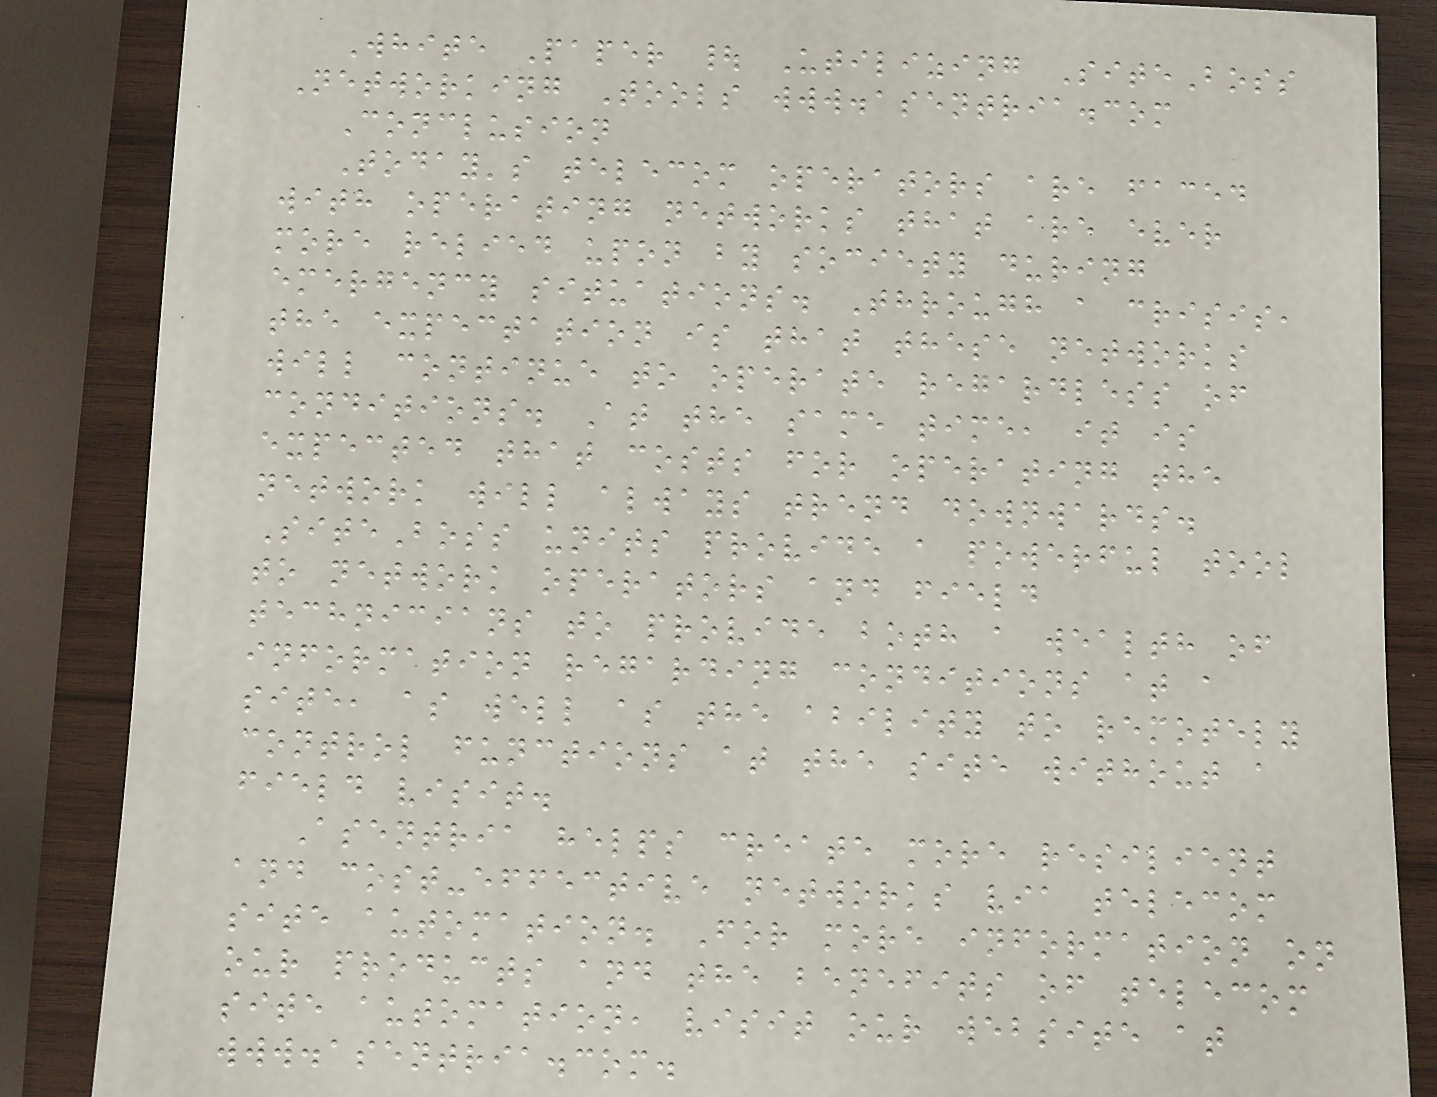White Paper | Utilizing SiteBoss
Networking Tools www.asentria.com
Conclusion
Today's telecom operators are faced
with operating networks that are ever
more relied upon by society during
emergency situations. Through a crisis,
the expectation is that these networks
will continue to operate regardless of
conditions. At the same time, it is
expected that costs for operating the
network will always trend downwards.
SiteBoss units provide a powerful tool
to network operators and field
technicians to provide both a wealth of
information regarding conditions at a
site, as well as the ability to remotely
control functions at the site without a
field visit.
Asentria helps create more resilient
and cost-effective networks via telecom
site automation. For more information on
our products and the benefits of telecom
site automation, visit our website at
www.asentria.com.
